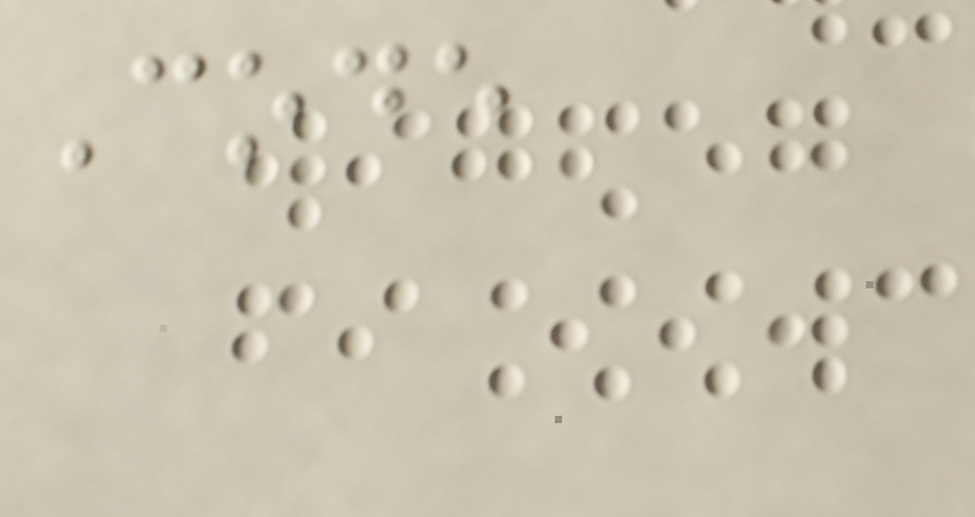Code
